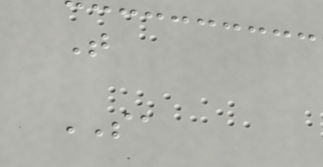T
SA
